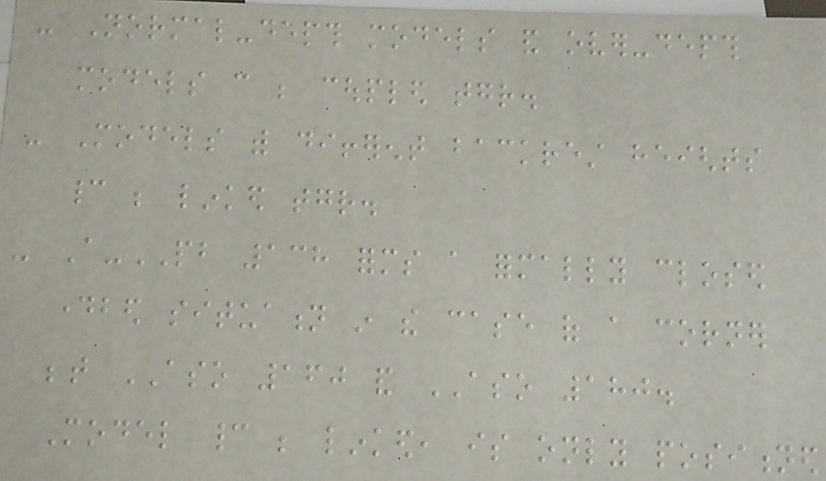- Normal-depth models and over-depth
models can be coupled together.
- Models with different backrest heights
cannot be linked together.
- A-PB 138 forms a formally closed
daybed situation in the case of a corner
between ASO 160 and ASO 180.
Model cannot be linked, is only positioned
